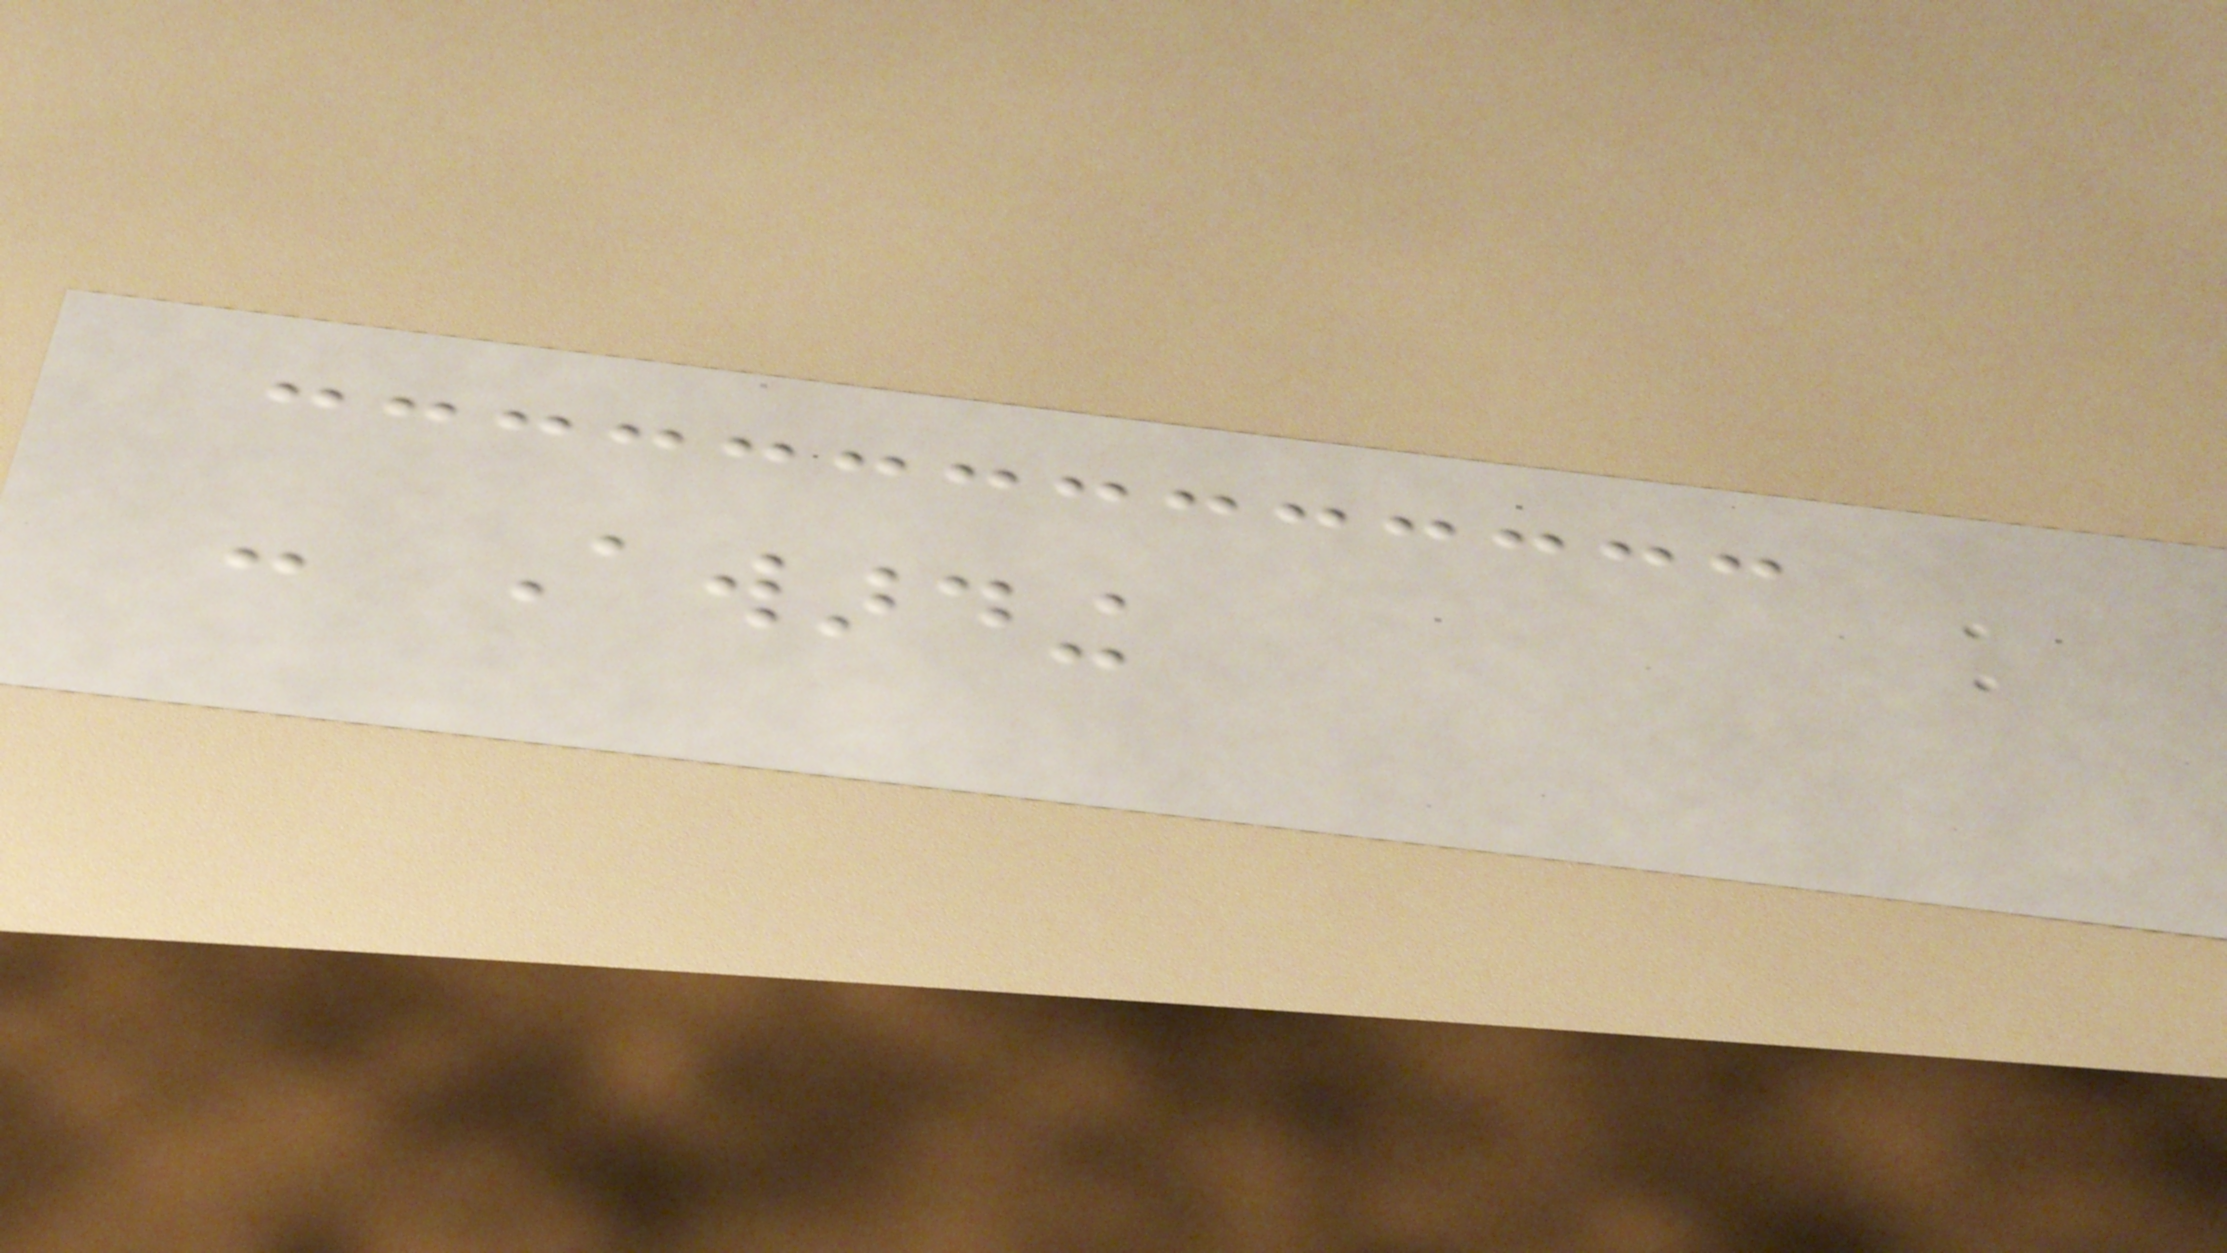- Awarding
